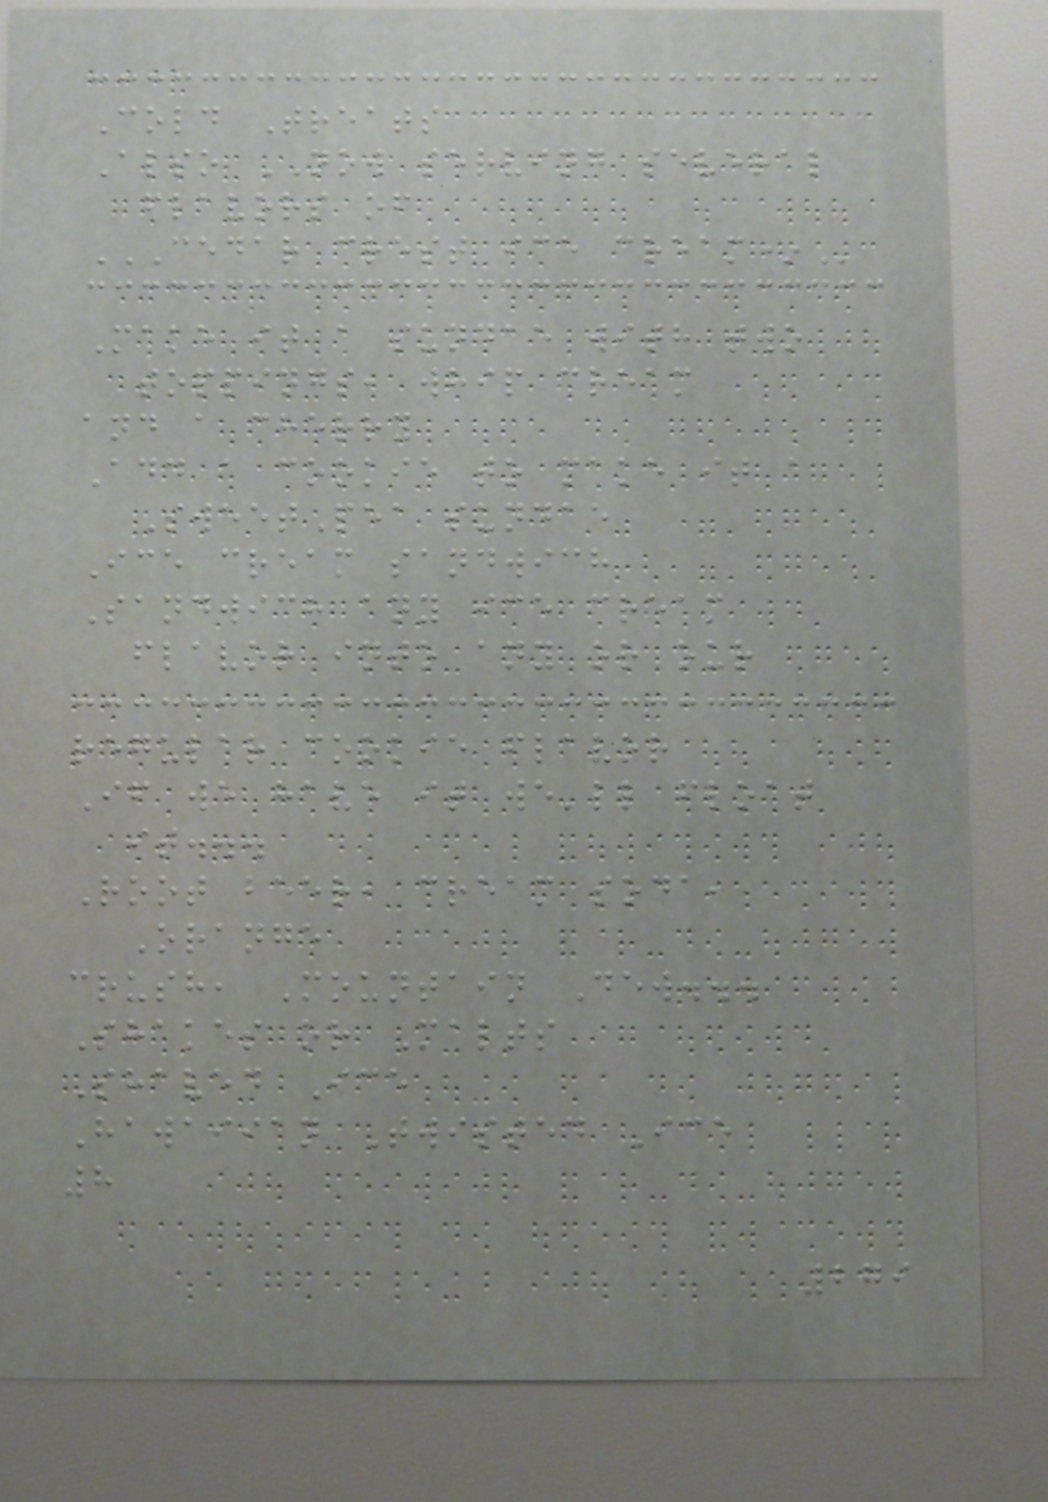Cold Treats
Also NOW serving several
flavors of
CEDAR CREST ICE CREAM*
Make it a sundae with two
toppings, whip cream
and a cherry
Add a cookie to make it a
SweetPea sundae
Ice cream sandwich
Sandwich any ice cream
flavor into any or our
regular cookie flavor
If we have it we'll float
it...
Root beer, cream soda,
Orange
crush, Mountain Dew...
Shakes or Malts
Shaved Ice
Hawaiian Twisted Ice
8
279
